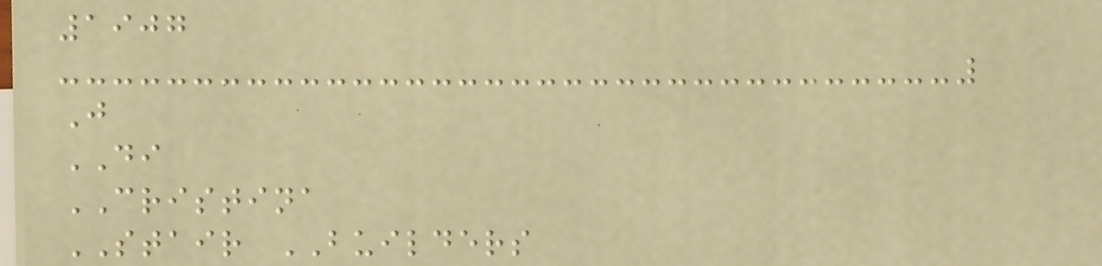1907
J
DI
CRISTINA
STAIR BUILDERS
